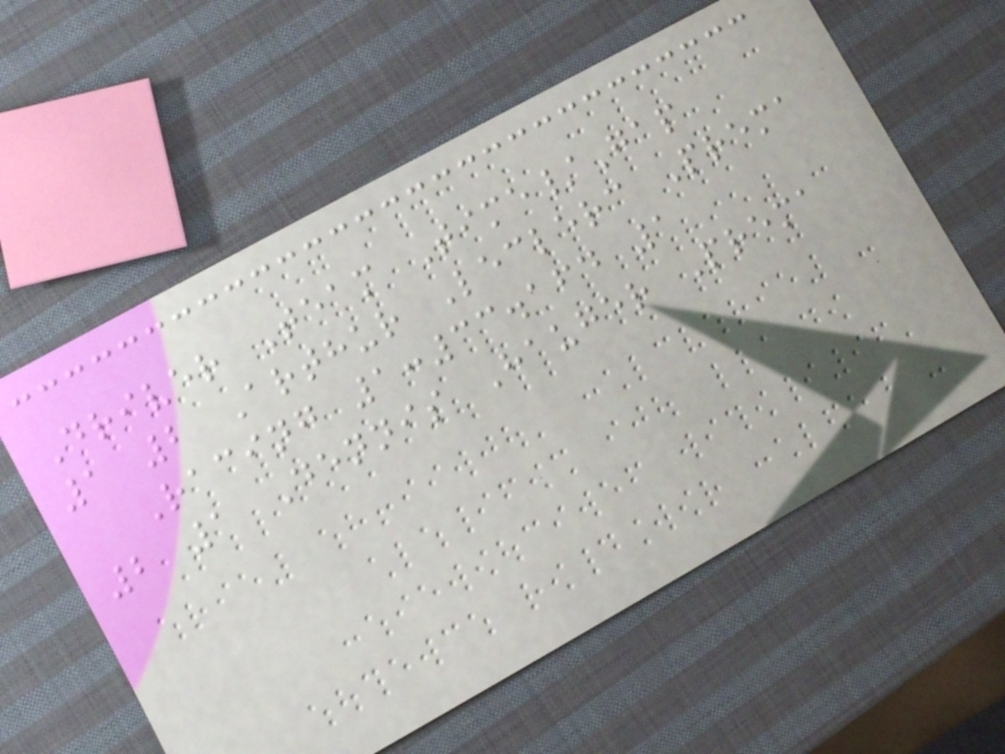Driver Team Time/Gap
1 2 Arthur Leclerc Prema
Racing 1:33.164 1
2 1 Dennis Hauger Prema
